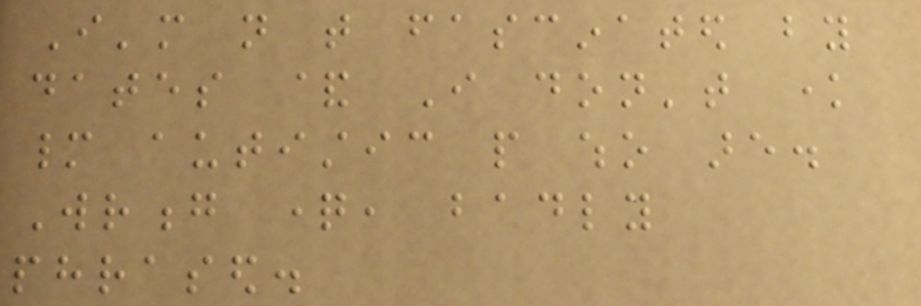I'm not that fascinated by
dates & I don't know
many autistic people who are.
Wrong question, badly
phrased.
